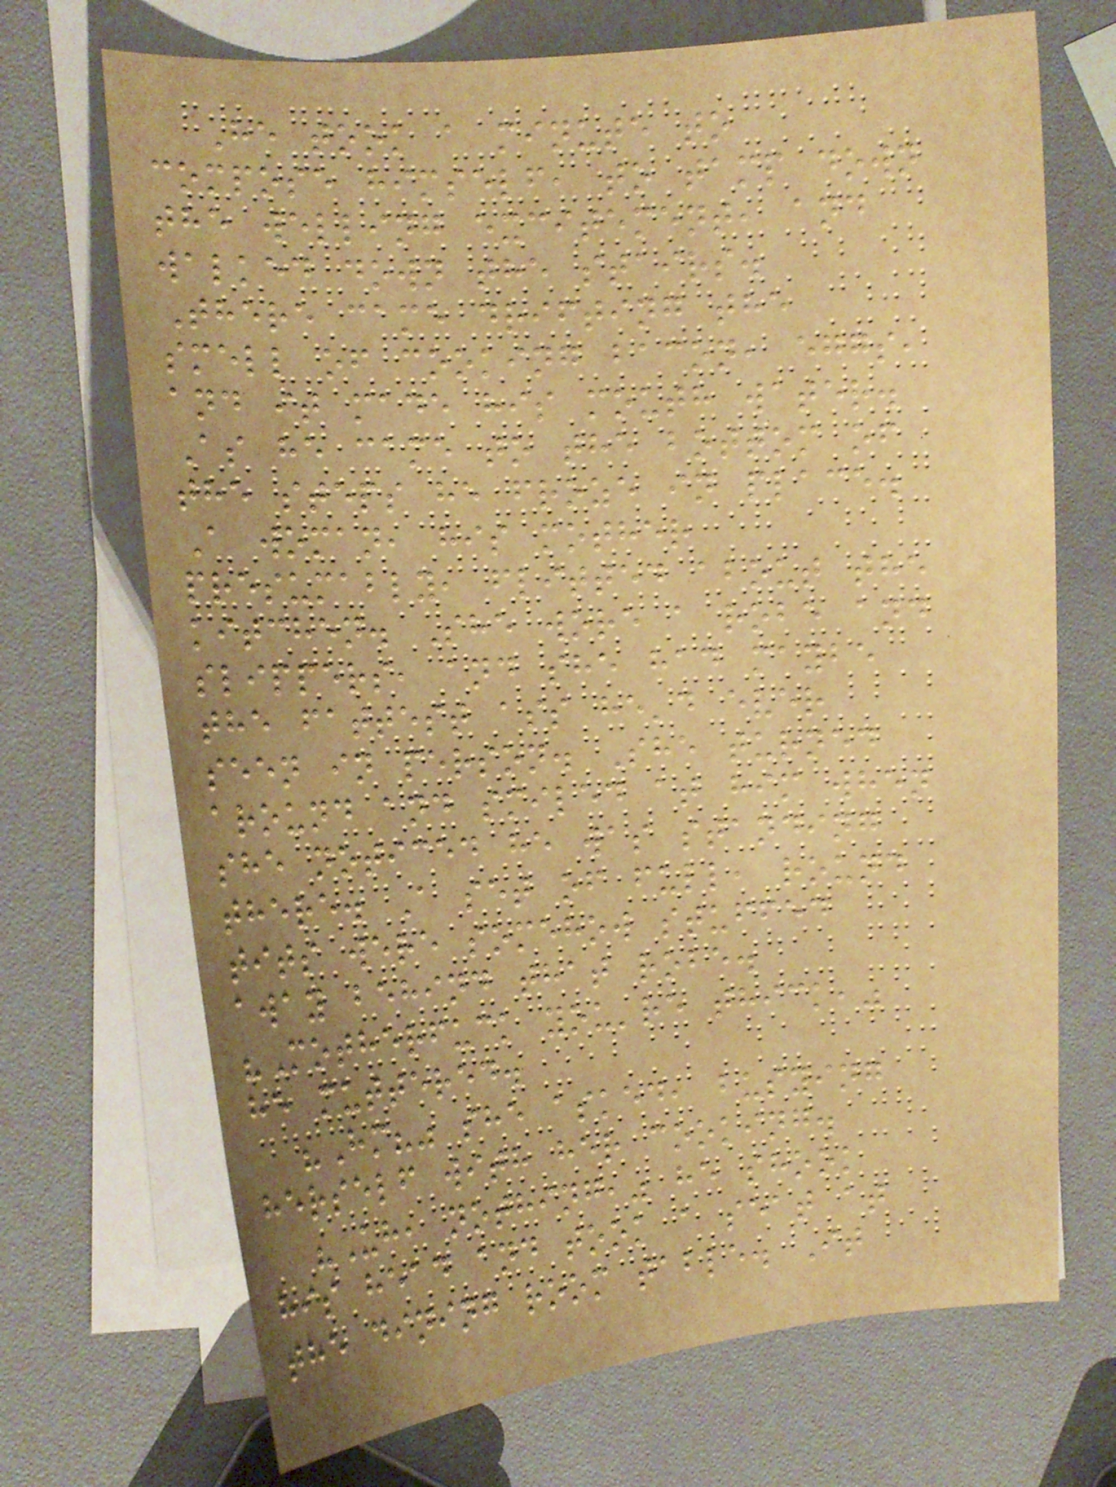He took a minute to
compose himself, to tamp down
the welling excitement, and
walked down the stairs.
There came drifting the
smell of cooking bacon, eggs,
and it made his mouth water.
As he came to the bottom of
the steps he froze in place.
A woman, his mother
presumably, flitted about the
kitchen. She wore a robe and
slippers, and she had maybe
the fattest ass he'd ever
seen in person. She turned
around and smiled at him when
she noticed he was standing
there. A set of full, round
tits were somehow stuffed
away behind that robe.
"Motherfuck you're thick,"
he muttered.
"Hm?" she asked, busying
herself with her cooking.
"Uh, nothing," he shook
his head and took a seat at
the dining room table. It
